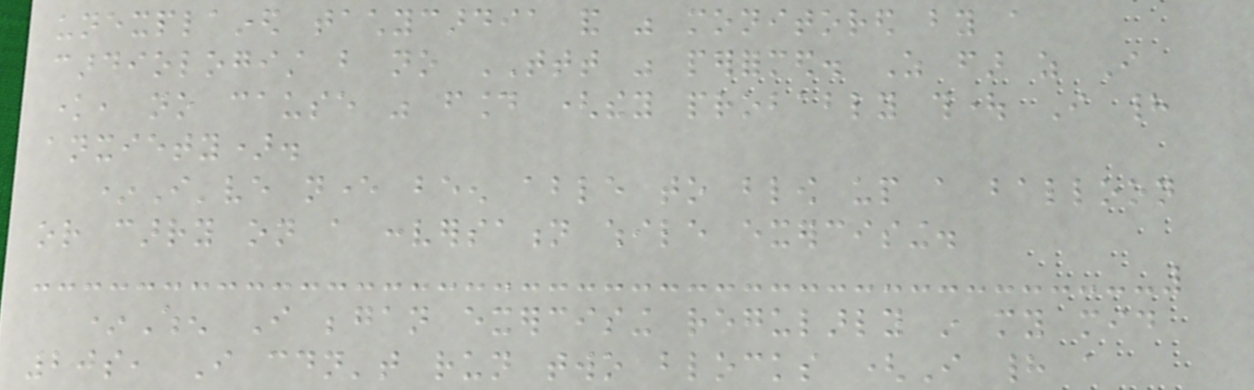unexplained tachycardia and was monitored by a
cardiologist but no TTT was performed. As far as I
know, no cause was found (they probably thought I had
anxiety).
*I've never been able to blow up a balloon
or carry on a conversation while exercising.
*When I began exercising regularly in my mid
20s, I couldn't run two blocks (I had a
